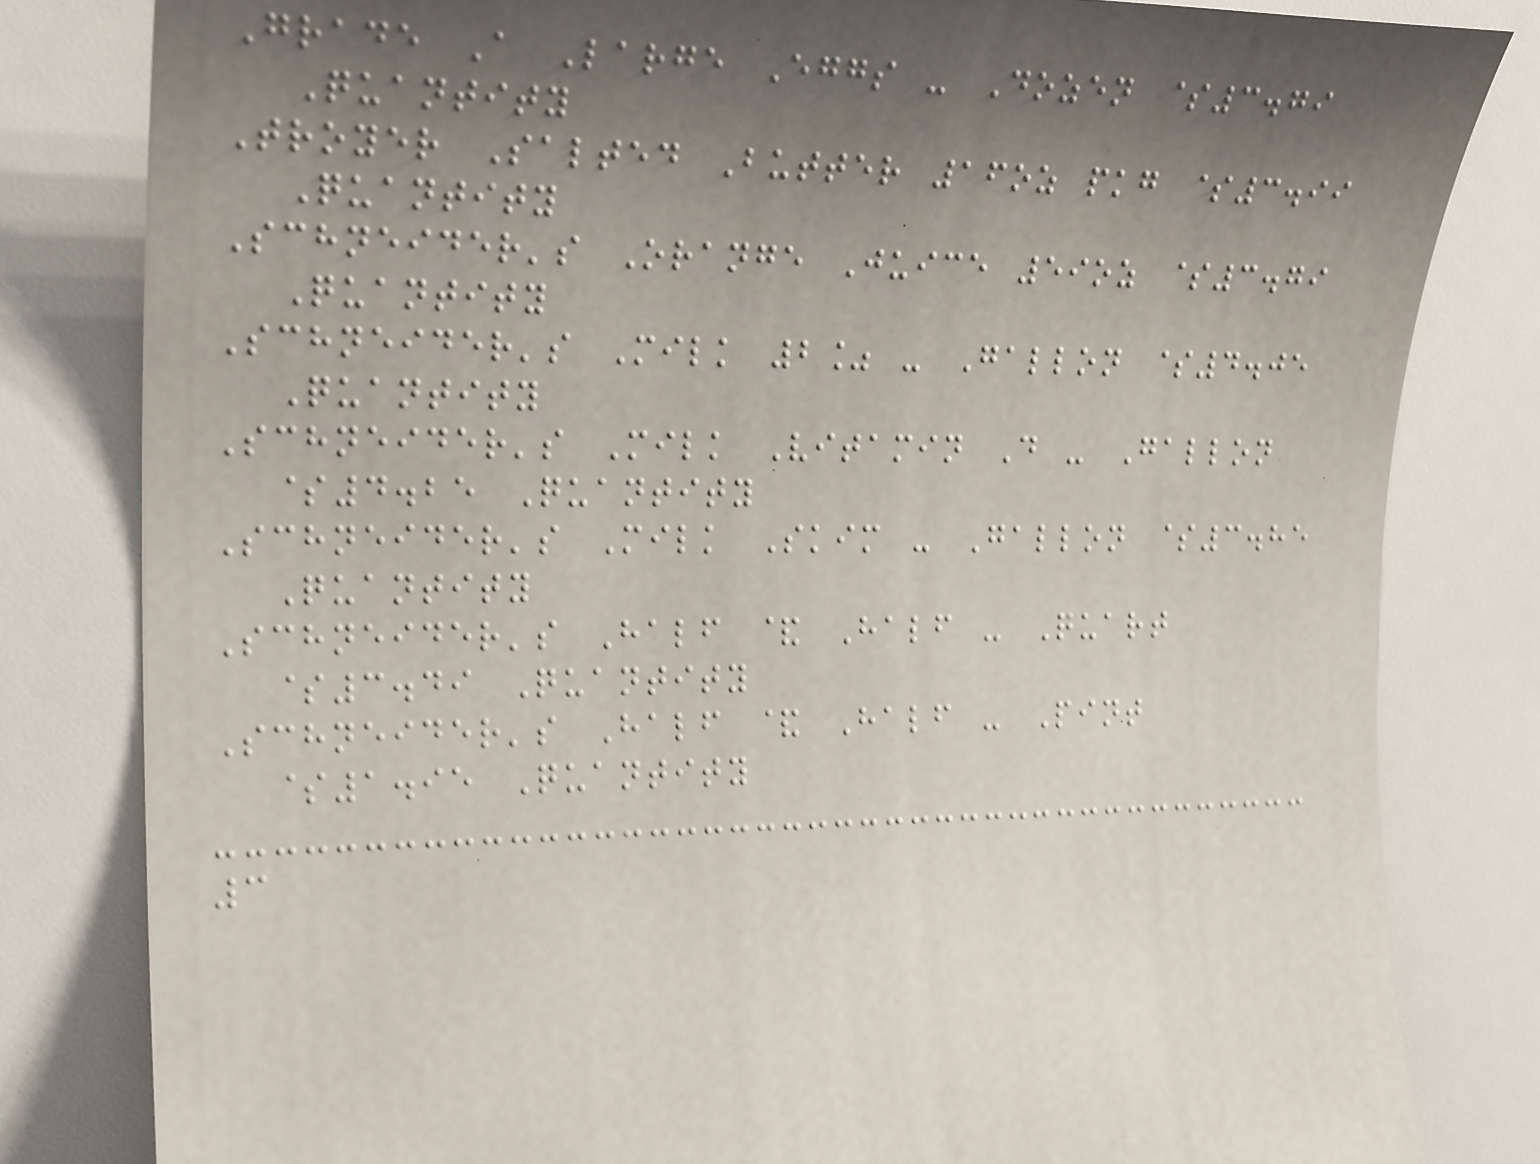Grade A Large Eggs - Dozen $3.79
Quantity
Troyer Salted Butter 16oz pkg $3.99
Quantity
Schneider's Orange Juice 59oz $3.79
Quantity
Schneider's Milk 2% - Gallon $4.05
Quantity
Schneider's Milk Vitamin D - Gallon
$4.25 Quantity
Schneider's Milk Skim - Gallon $3.85
Quantity
Schneider's Half & Half - Quart
$3.49 Quantity
Schneider's Half & Half - Pint
$1.95 Quantity
3
